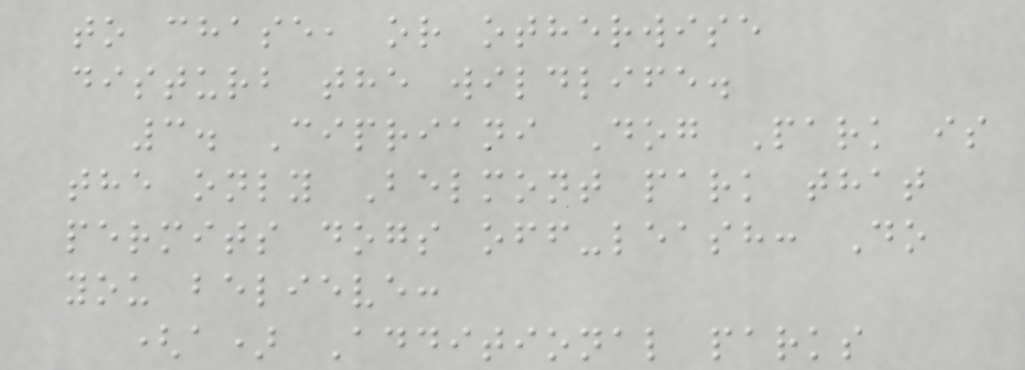to chase, or otherwise
disturb the wildlife.
3. Cipriani Dog Park is
the only Belmont park that
permits dogs off-leash: Do
you believe:
(a) Additional parks
